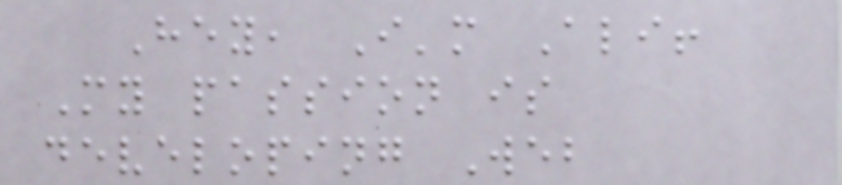Hey, I'm Ali!
My passion is
developing Web
